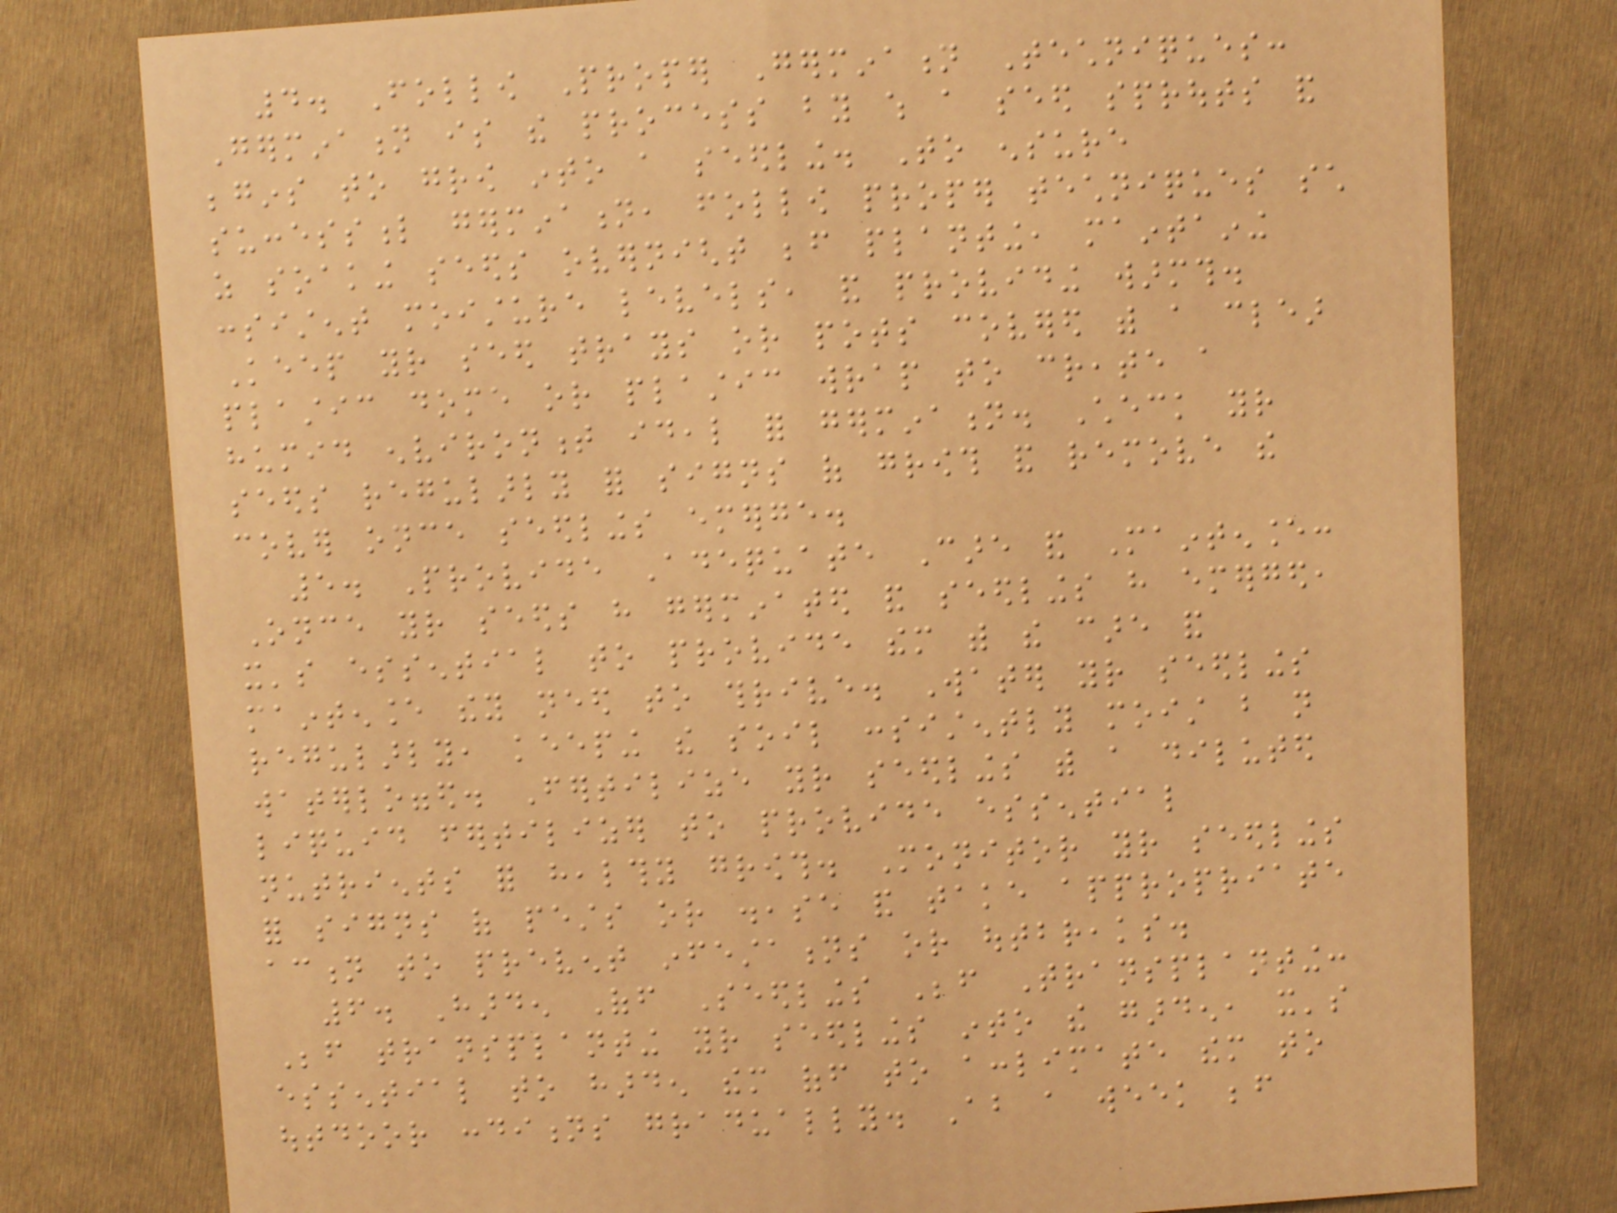4. Follow Proper Germination Techniques:
Germination is the process by which a seed sprouts and
begins to grow into a seedling. To ensure
successful germination, follow proper techniques such
as soaking seeds overnight before planting, maintaining
consistent moisture levels, and providing warmth.
Keep your seed trays or pots covered with a clear
plastic dome or plastic wrap to create a
humid environment ideal for germination. Check your
seeds regularly for signs of growth and remove the
cover once seedlings emerge.
5. Provide Adequate Care and Maintenance:
Once your seeds have germinated and seedlings have emerged,
it's essential to provide them with the care and
maintenance they need to thrive. Water your seedlings
regularly, keeping the soil consistently moist but not
waterlogged. Fertilize your seedlings with a diluted
liquid fertilizer to provide essential
nutrients for healthy growth. Monitor your seedlings
for signs of pests or disease and take appropriate
action to prevent infestations or outbreaks.
6. Harden Off Seedlings Before Transplanting:
Before transplanting your seedlings into the garden, it's
essential to harden them off to acclimate them to
outdoor conditions gradually. About a week before
